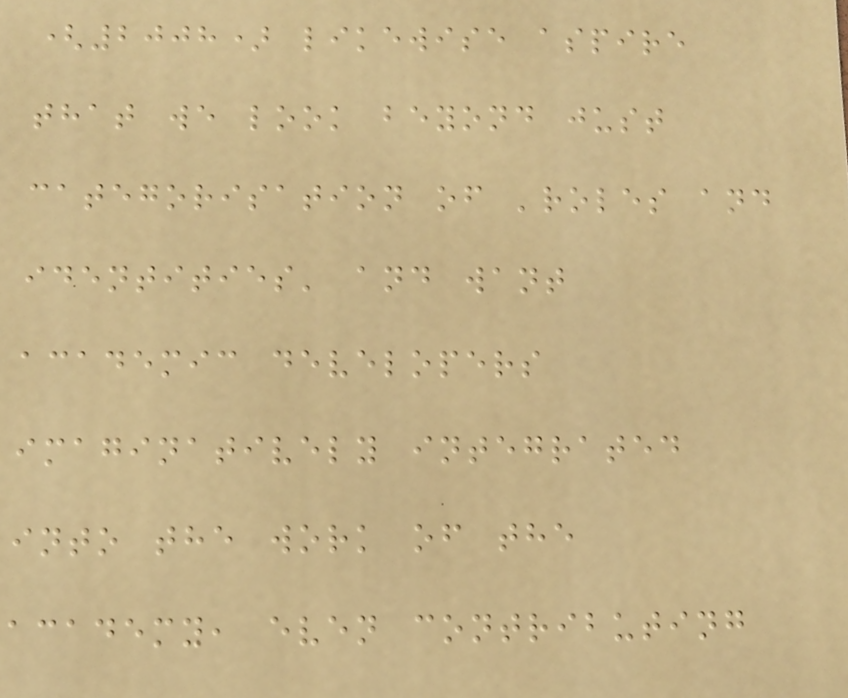(2008) likewise aspire
that we look beyond just
categorisation of 'roles and
identities' and want
academic developers
imaginatively integrated
into the work of the
academy, even contributing
